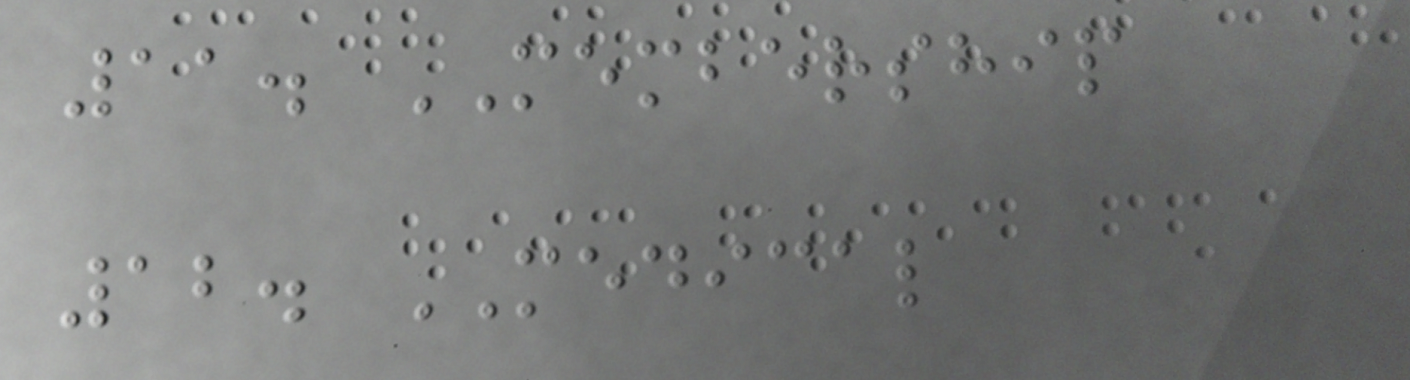11. MEMBERSHIP
12. MEDICAL
